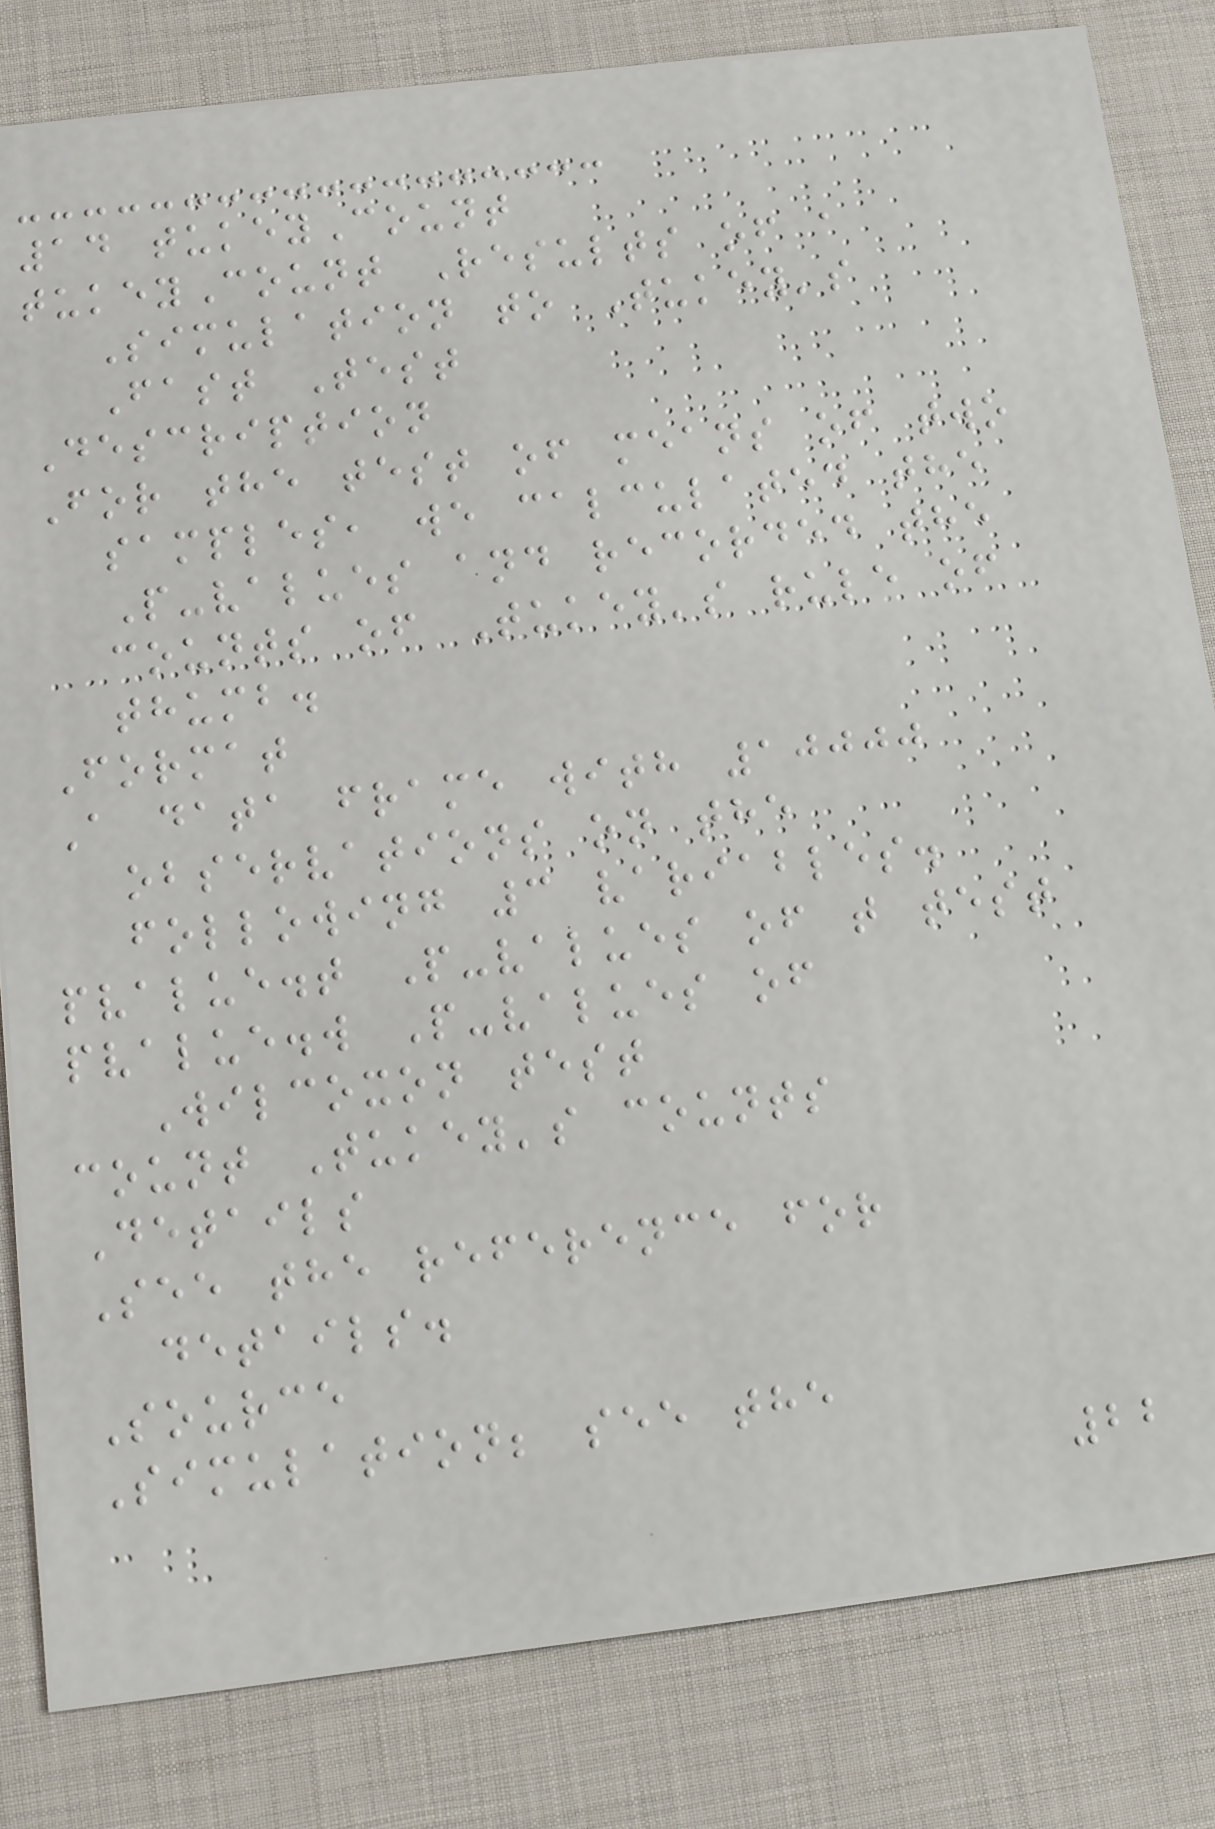14 tukeyCount
tukeyCount Results of a
Simulation to Tukey's
Fast Test
Description
For the test of means of two
samples, we calculated the
P-values and recorded the
counts of Tukey's rule of
thumb.
Format
A data frame with 10000
observations on the
following 3 variables.
pvalue.t P-values of t test
pvalue.w P-values of
Wilcoxon test
count Tukey's counts
Details
See the reference for
details.
Source
Simulation; see the
22
